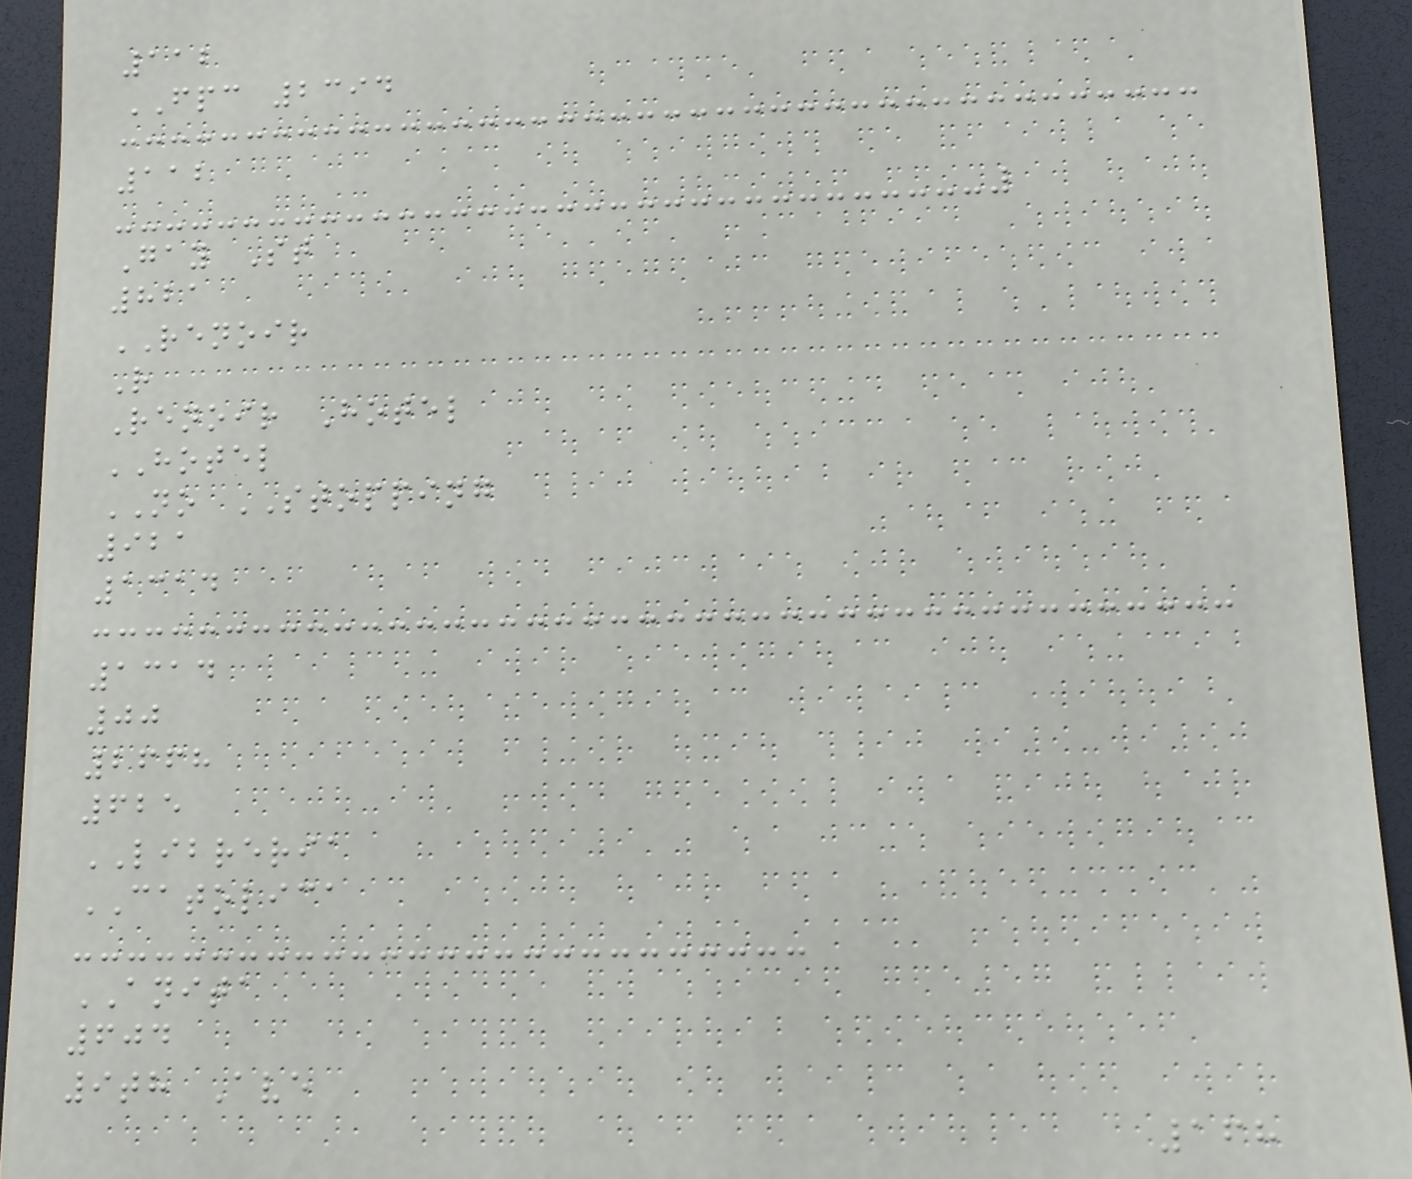112
FPC 2394
112
Gay St
821
RENOIR
R
Renoir Hotel
HOTEL
NO STOPPING
921
1314
1314
00
2668
625
LIBRERIA
CATOLICA
ANITA
604
9th Ave
168
